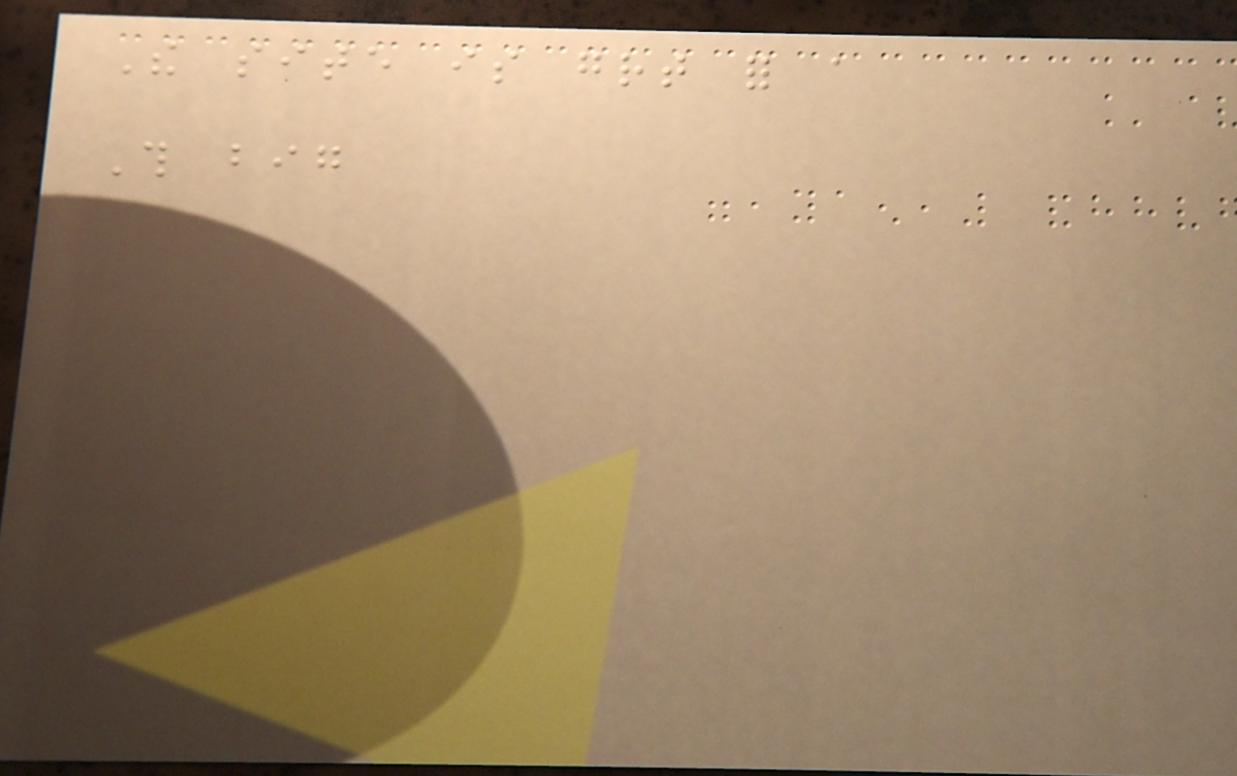The site is great for a
This big
